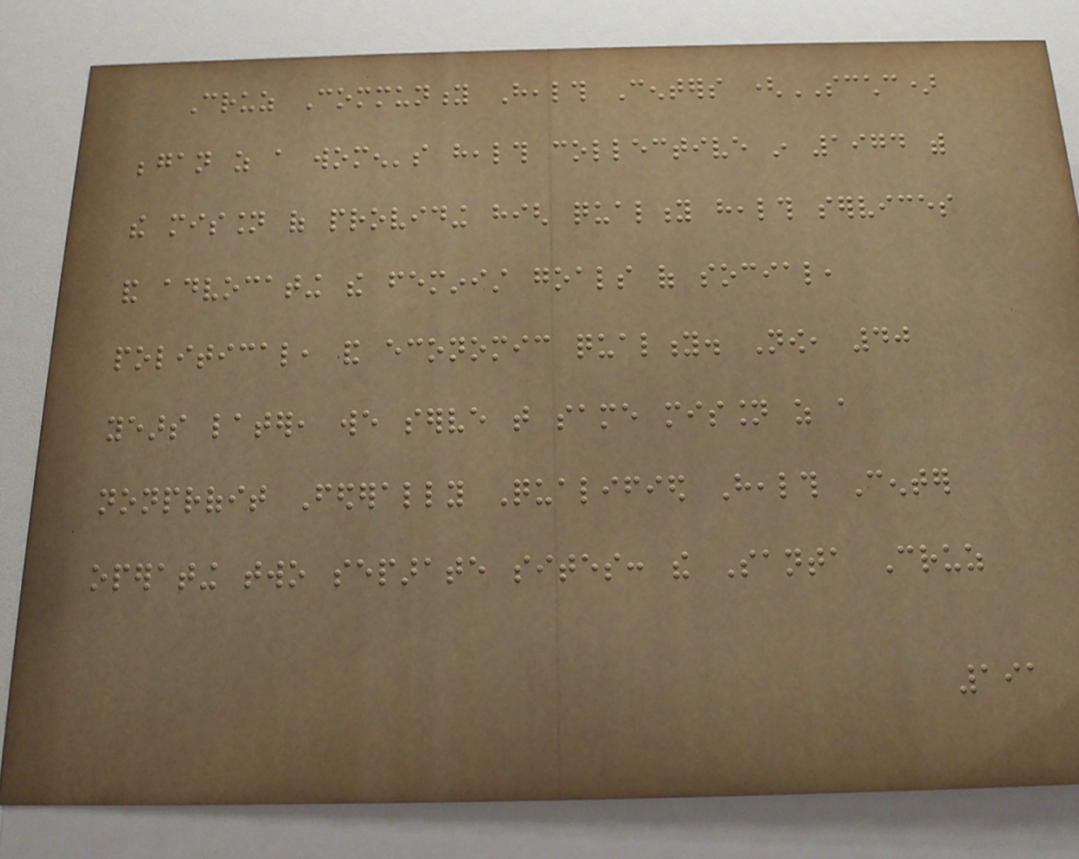Cruz Community Health Centers (SCCHC)
began as a women's health collective in 1974 with
the mission of providing high quality health services
and advocating the feminist goals of social,
political, and economic quality. Now, 40
years later, we serve that same mission as a
nonprofit Federally Qualified Health Center
operating two separate sites: the Santa Cruz
191
